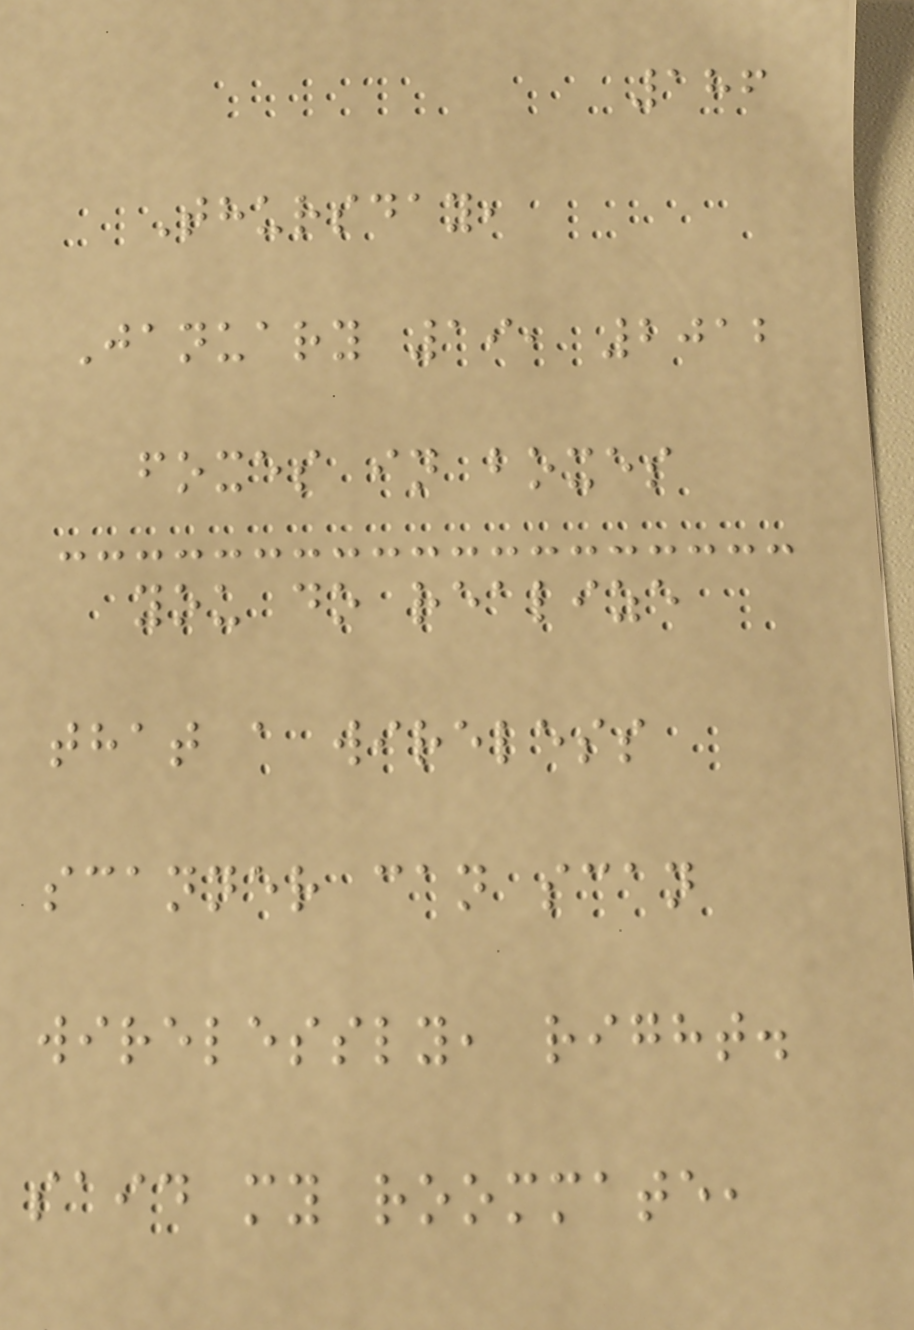186
Thursday,
January 19, 2012
foxes in boxes
you do realize
that a wireless
scanner can scan
wirelessly, right.
said my roommate,
